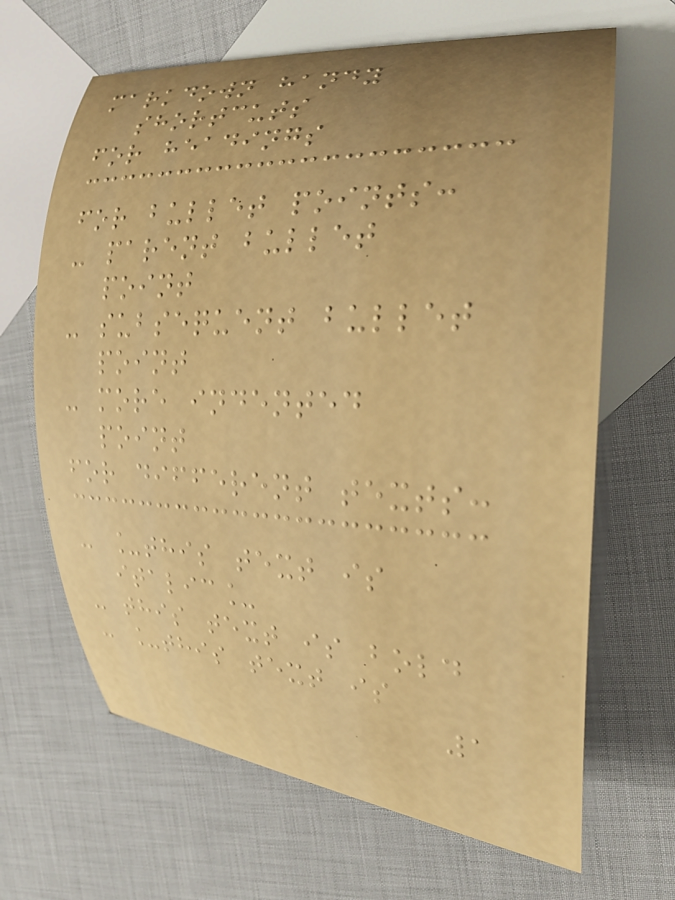markdown handy
shortcuts
for headings
for bullet points:
- parent bullet
point
- subsequent bullet
point
- more indented
point
for different texts:
- _this text is
italic_
- this text is bold
- _this text is
1
